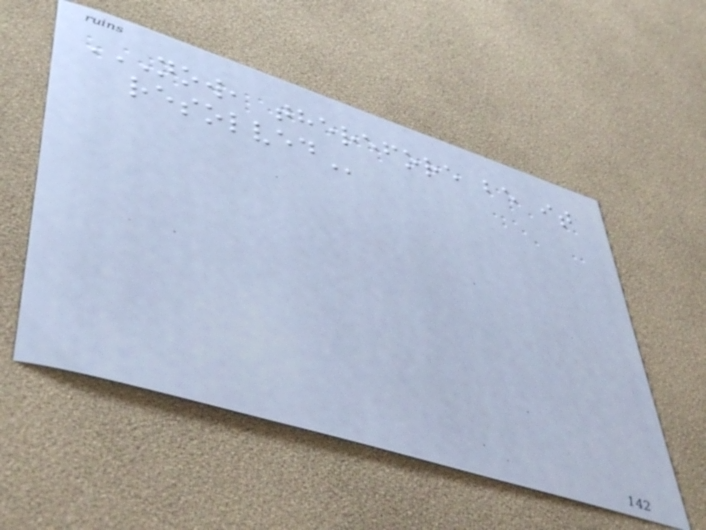NOW, THEREFORE BE IT
RESOLVED
